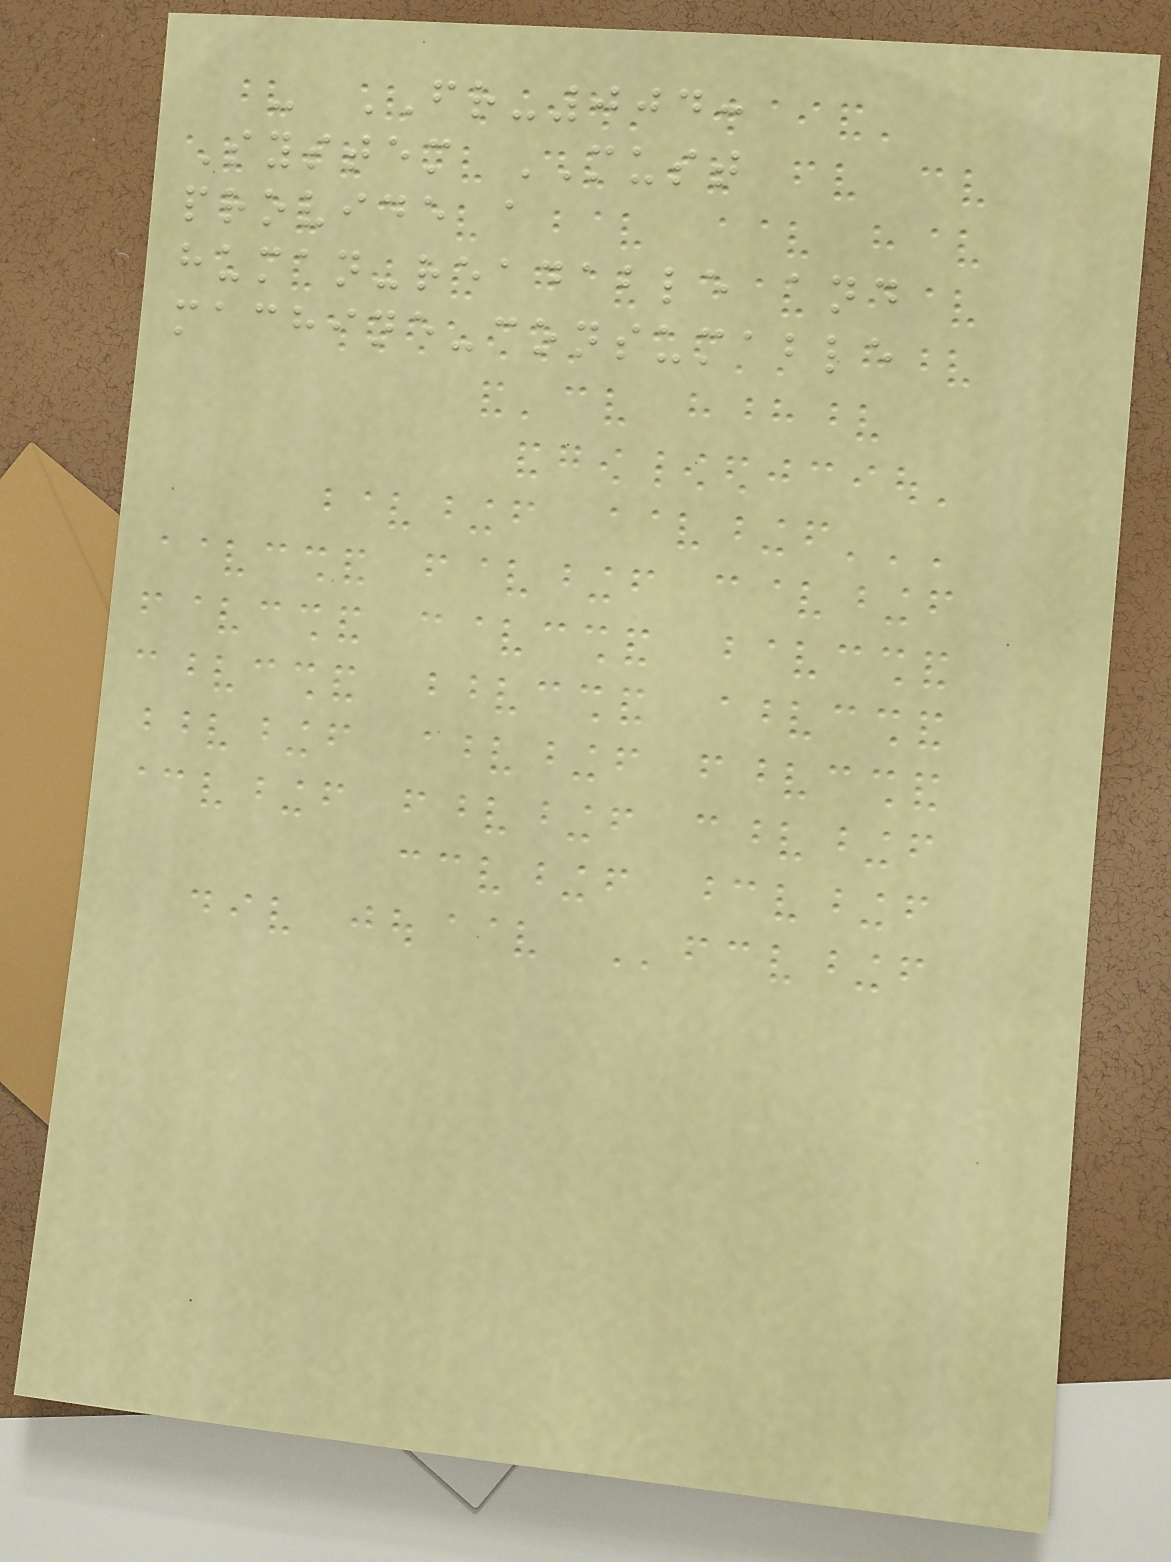- FR-004:
System MUST
provide a
human-readable and
machine-consumable
